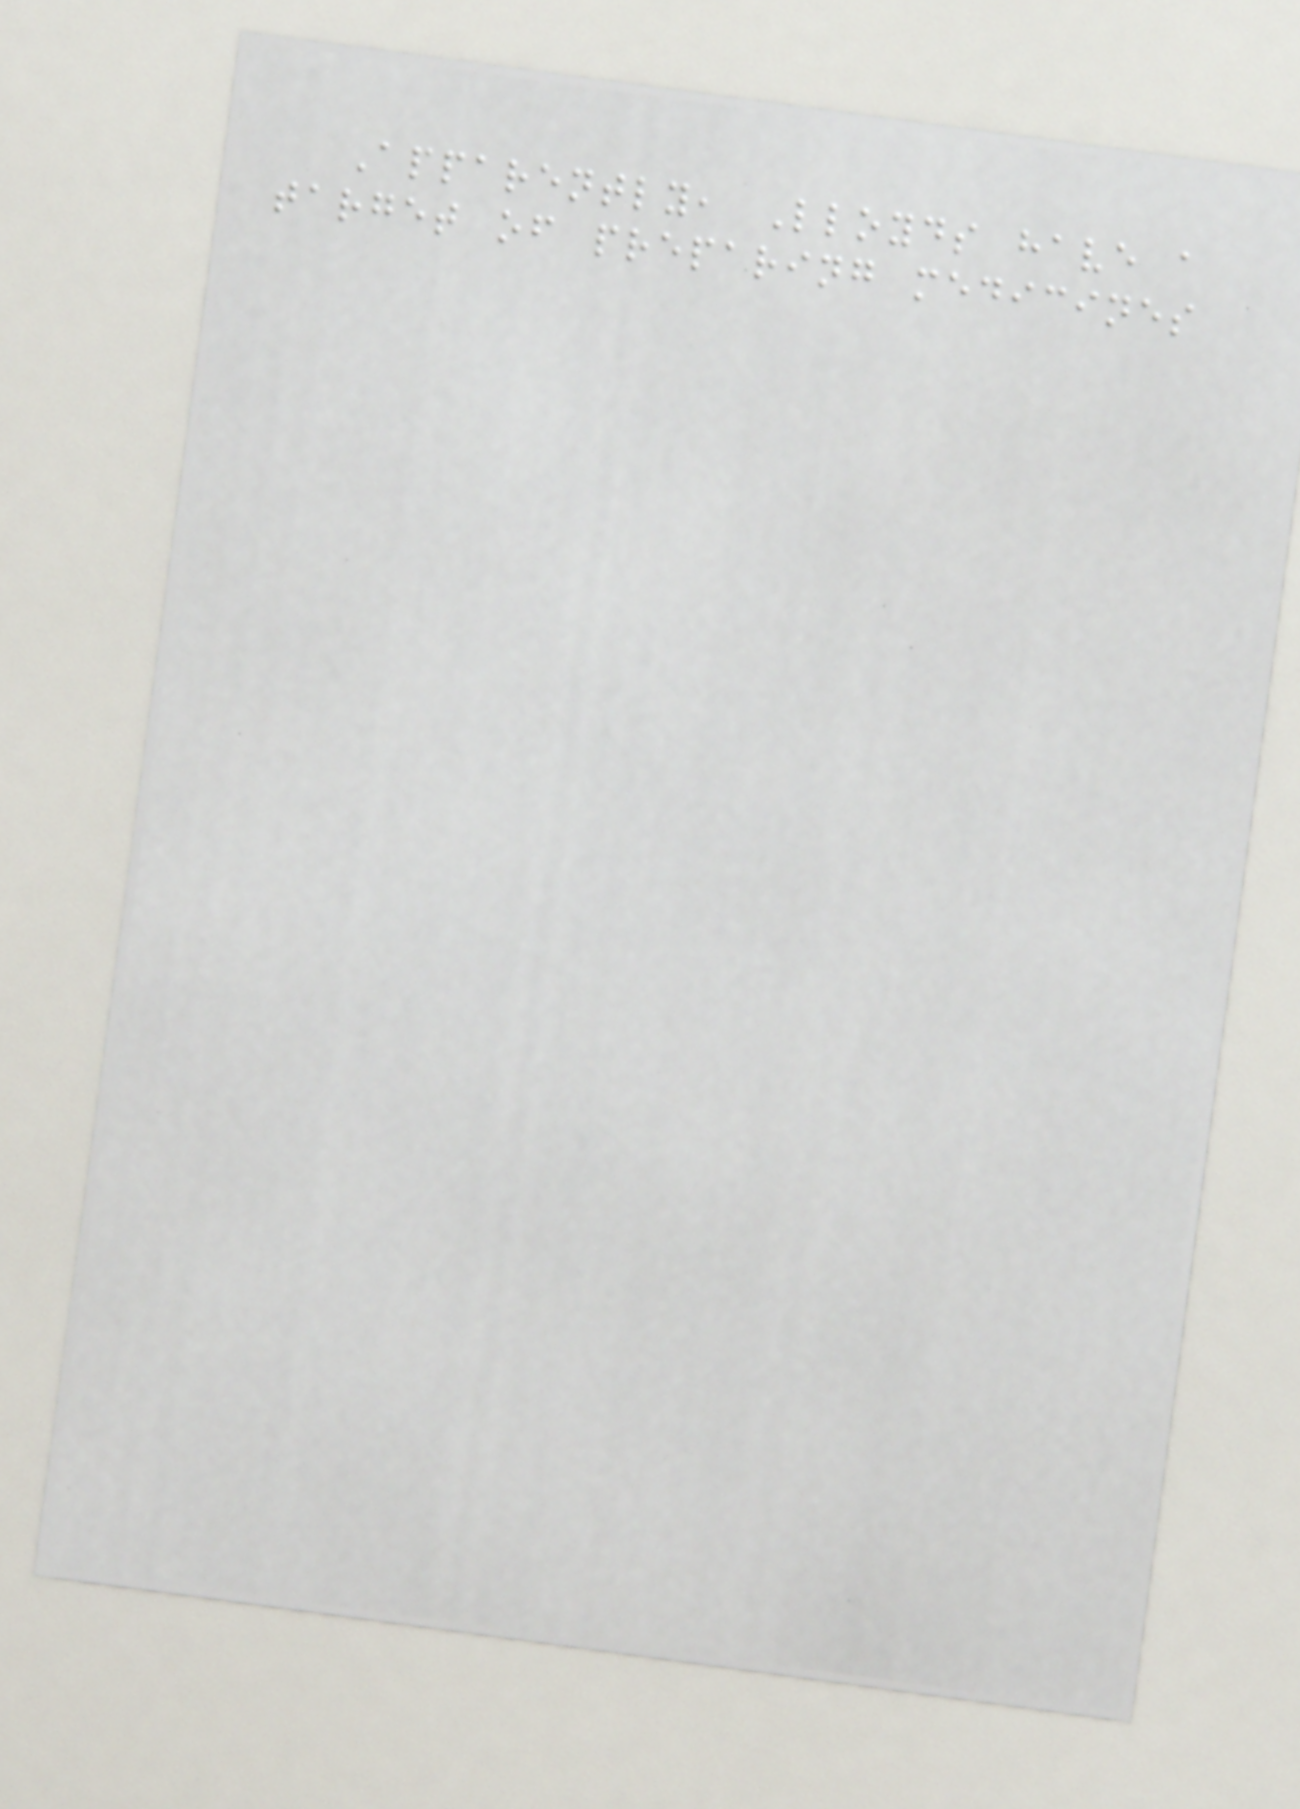Apparently, Lloyds have a
target of preparing medicines
